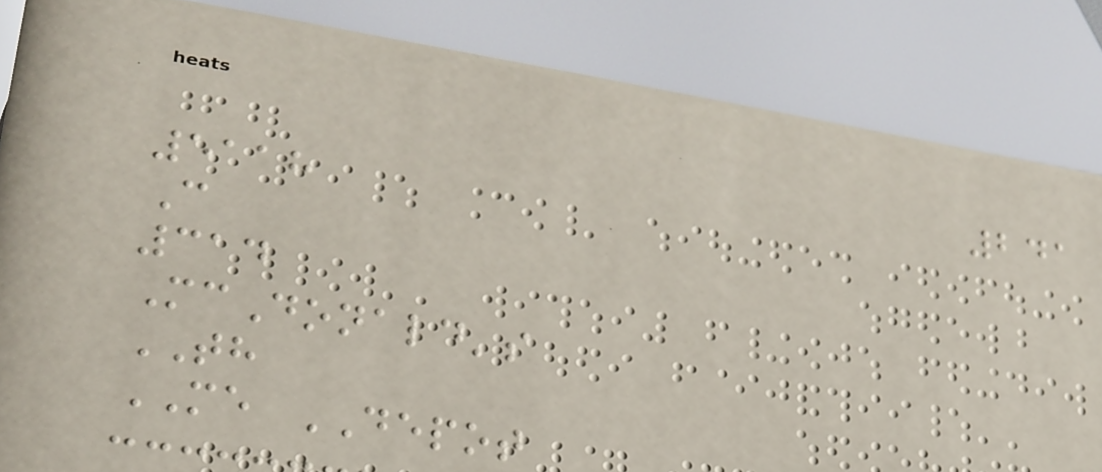241
5118
C
314
McDonald's
TH
ME DEPOT
